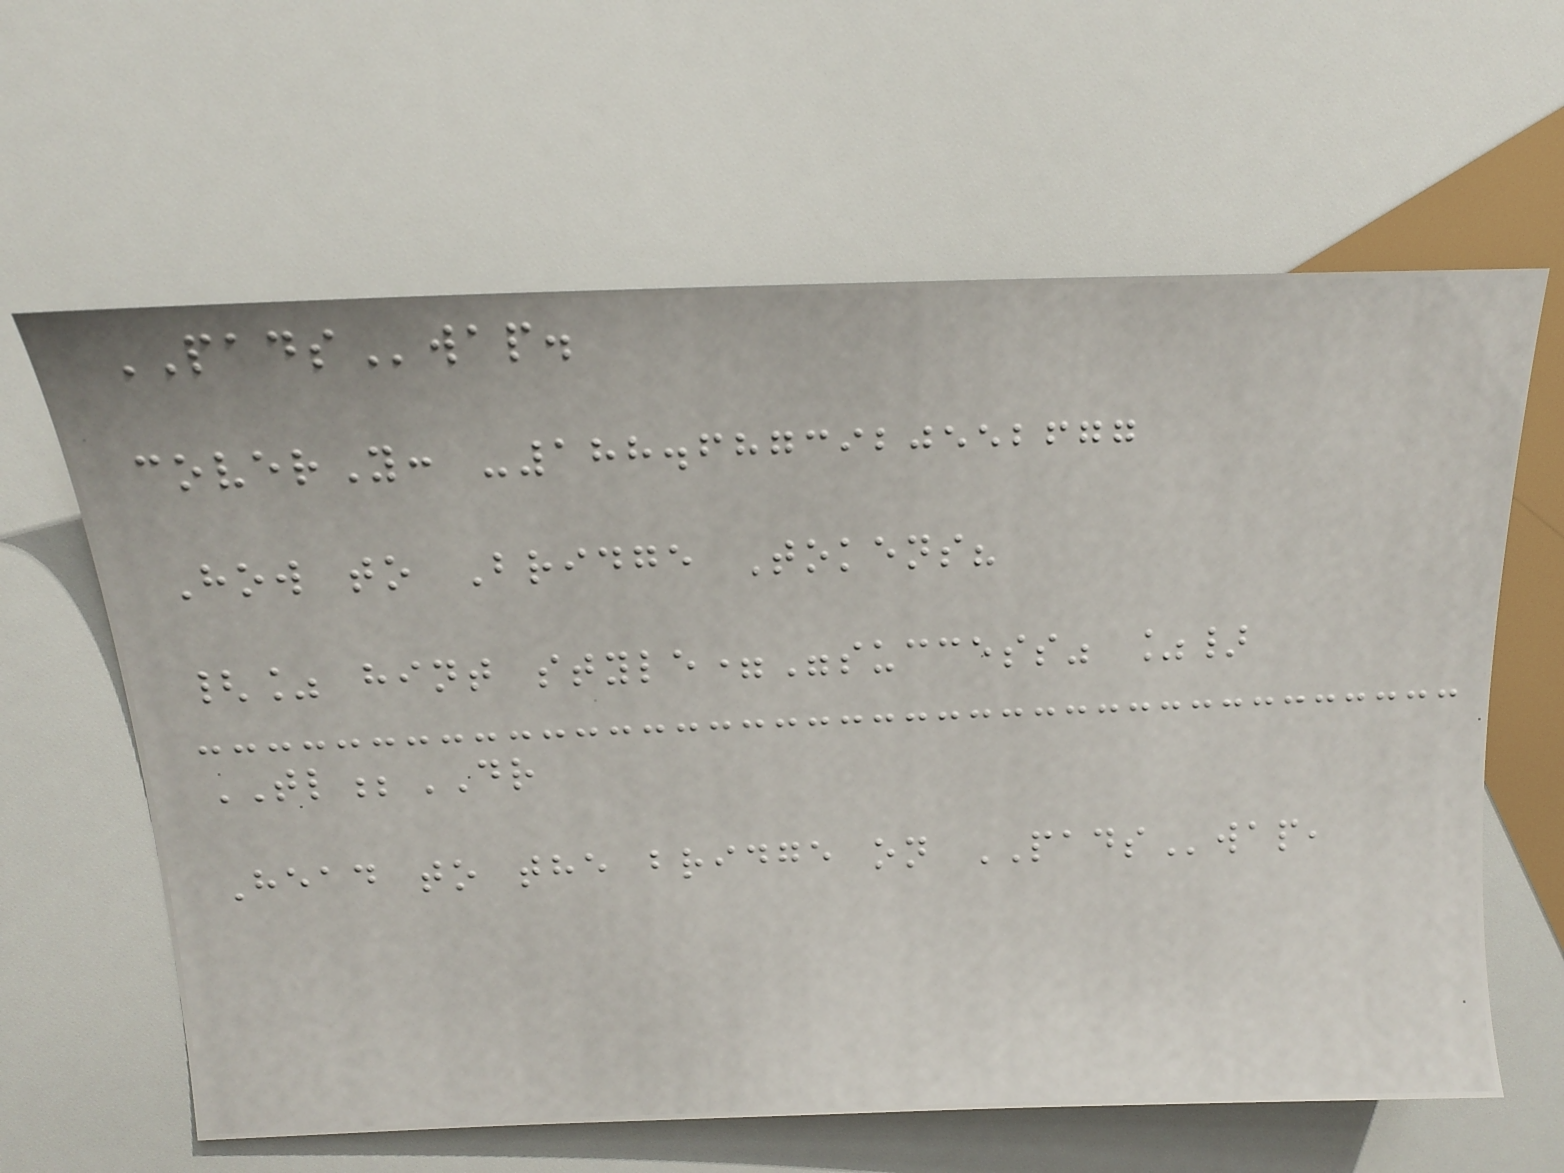PADSwap.
coverY: -188.6873920552677
How to Bridge Tokens?
{% hint style="success" %}
TL;DR
Head to the bridge on PADSwap,
